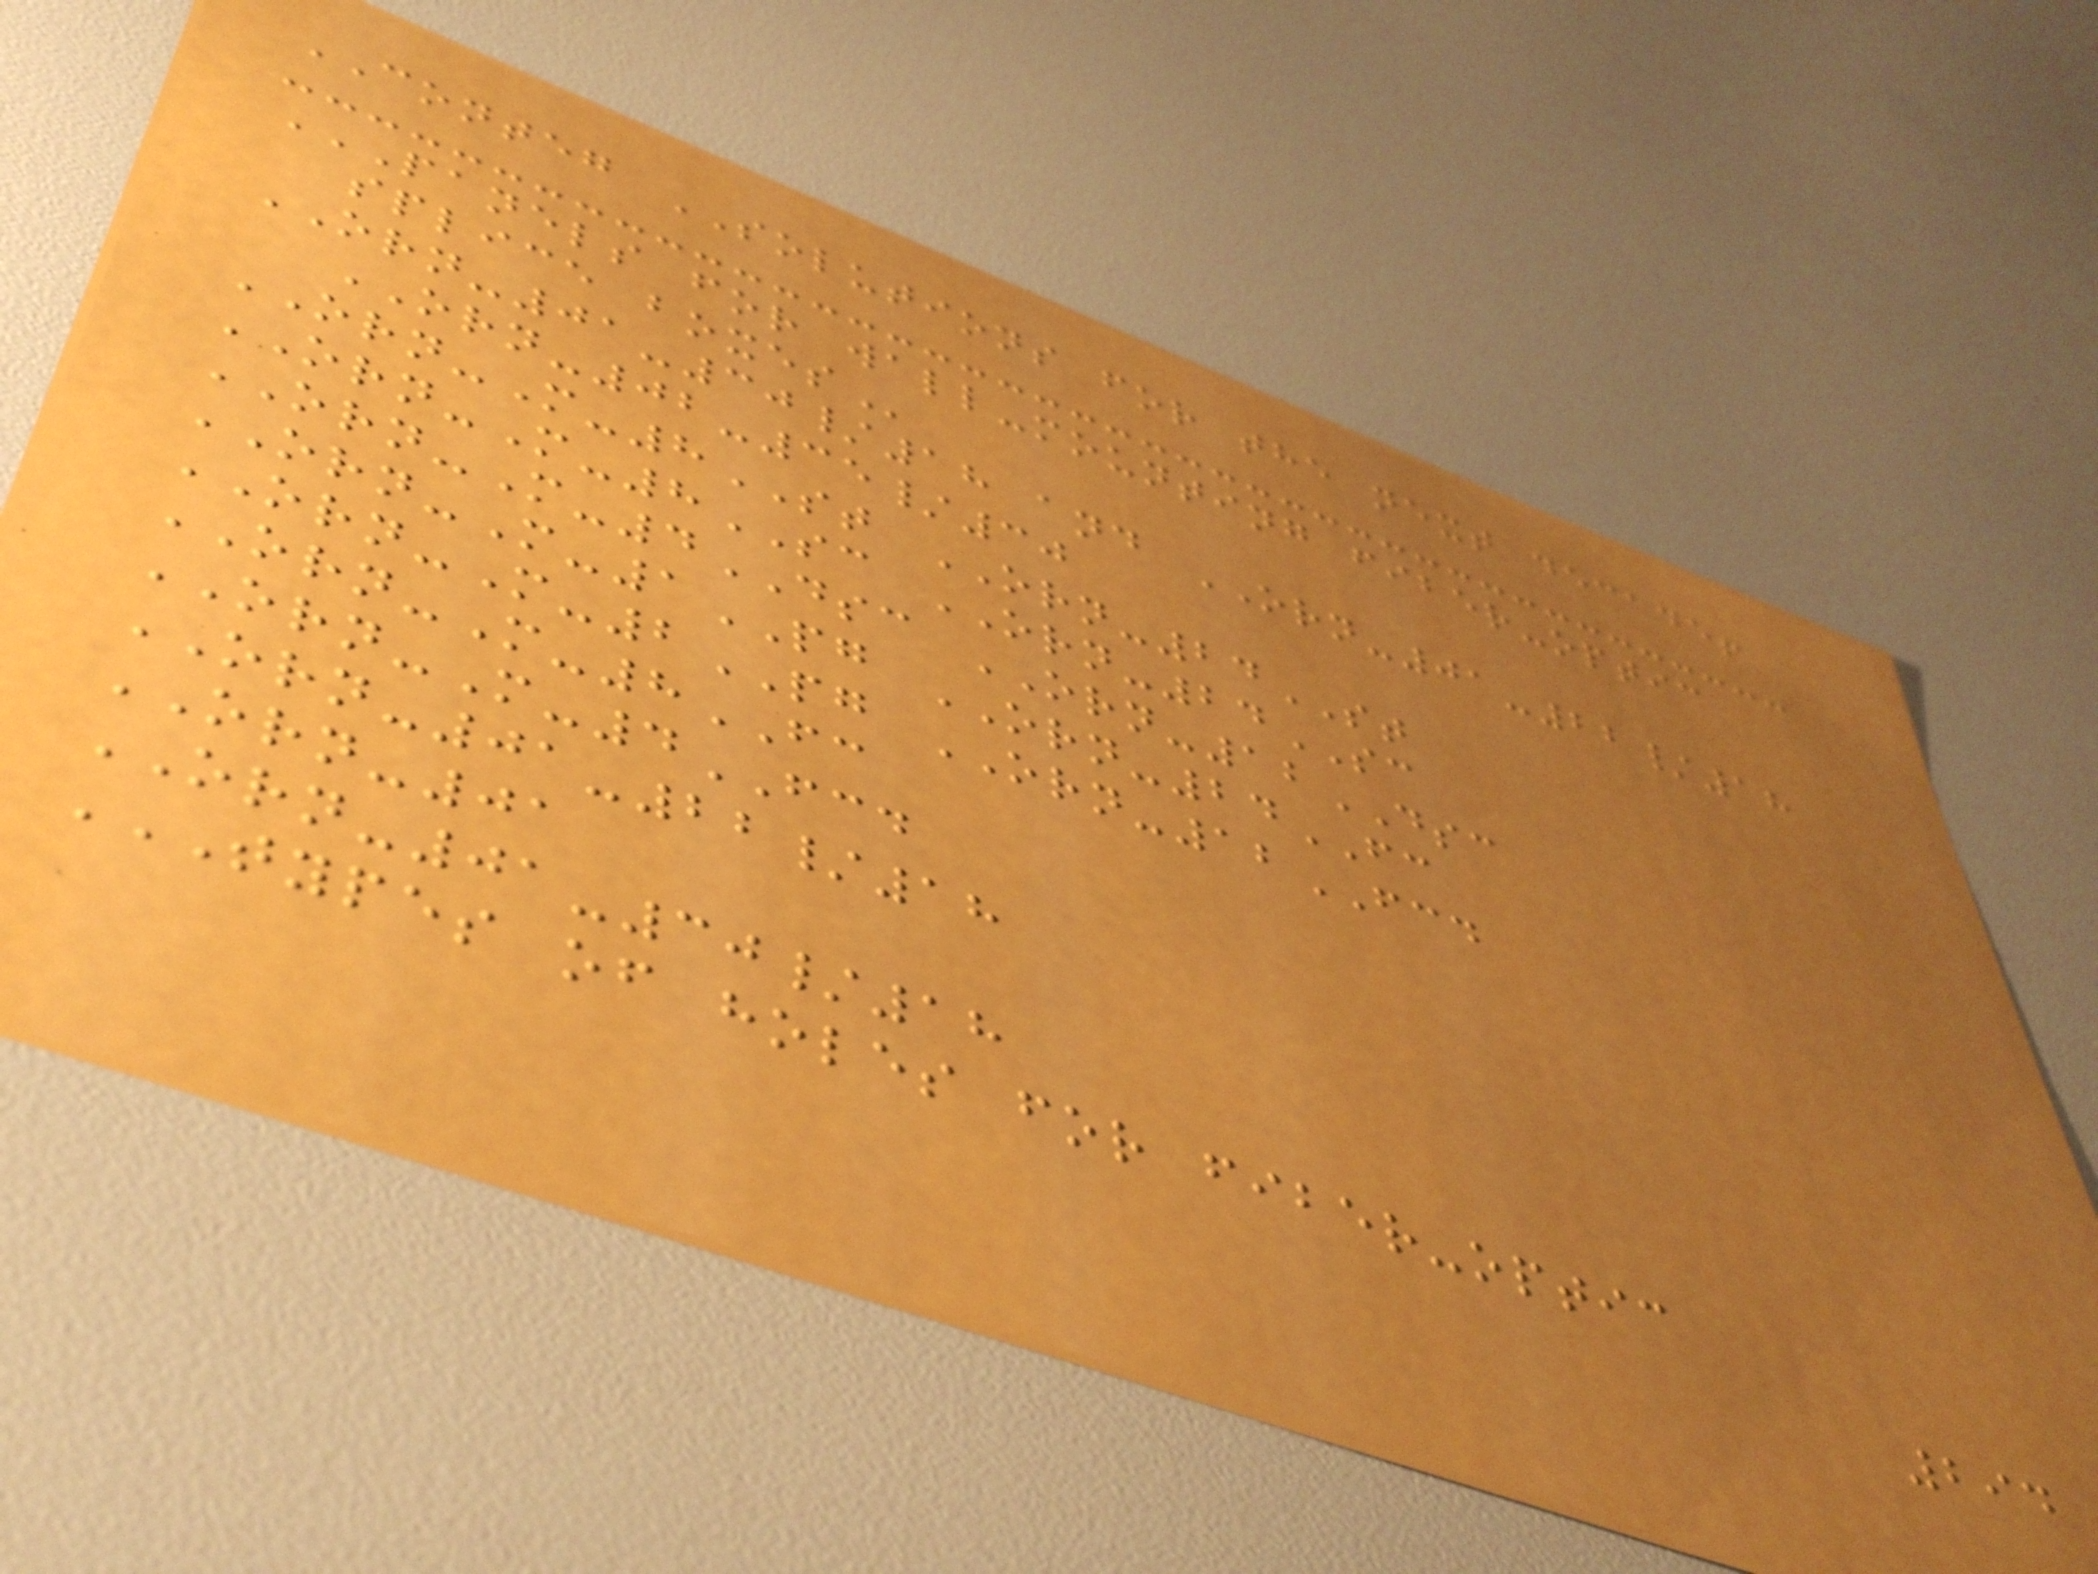CONTEG SOLUTIONS for the next decade!
PANELS FOR WALL-MOUNTING FIBER-OPTIC
SPLICE BOXES
ORN-01-30/18 and ORN-01-22/18
ORN-02-35/30
ORN-M-8ST ORN-24ST
ORN-M-8SC ORN-24SC
ORN-M-4DSC ORN-12DSC
ORN-M-1PG ORN-24FC
ORN-M-2PG ORN-12FCD
ORN-M-8FC
ORN-M-4FCD
ORN-01-22/18
ORN-01
ORN-01-30/18
TYPES OF HOLES FOR FIBER-OPTIC
294
